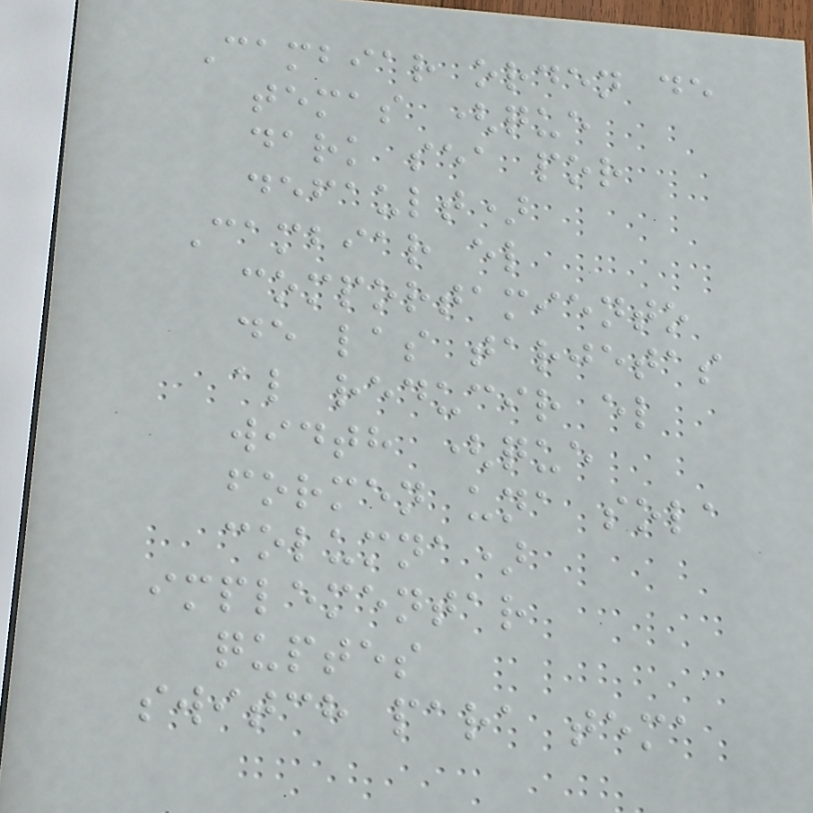Cambiar orden de
temas (que
dark sea por
default)
Cambiar el
comportamiento
de las tarjetas
al reducir el
width (que
formen una sola
columna)
implementar
quptes
switch para tema
